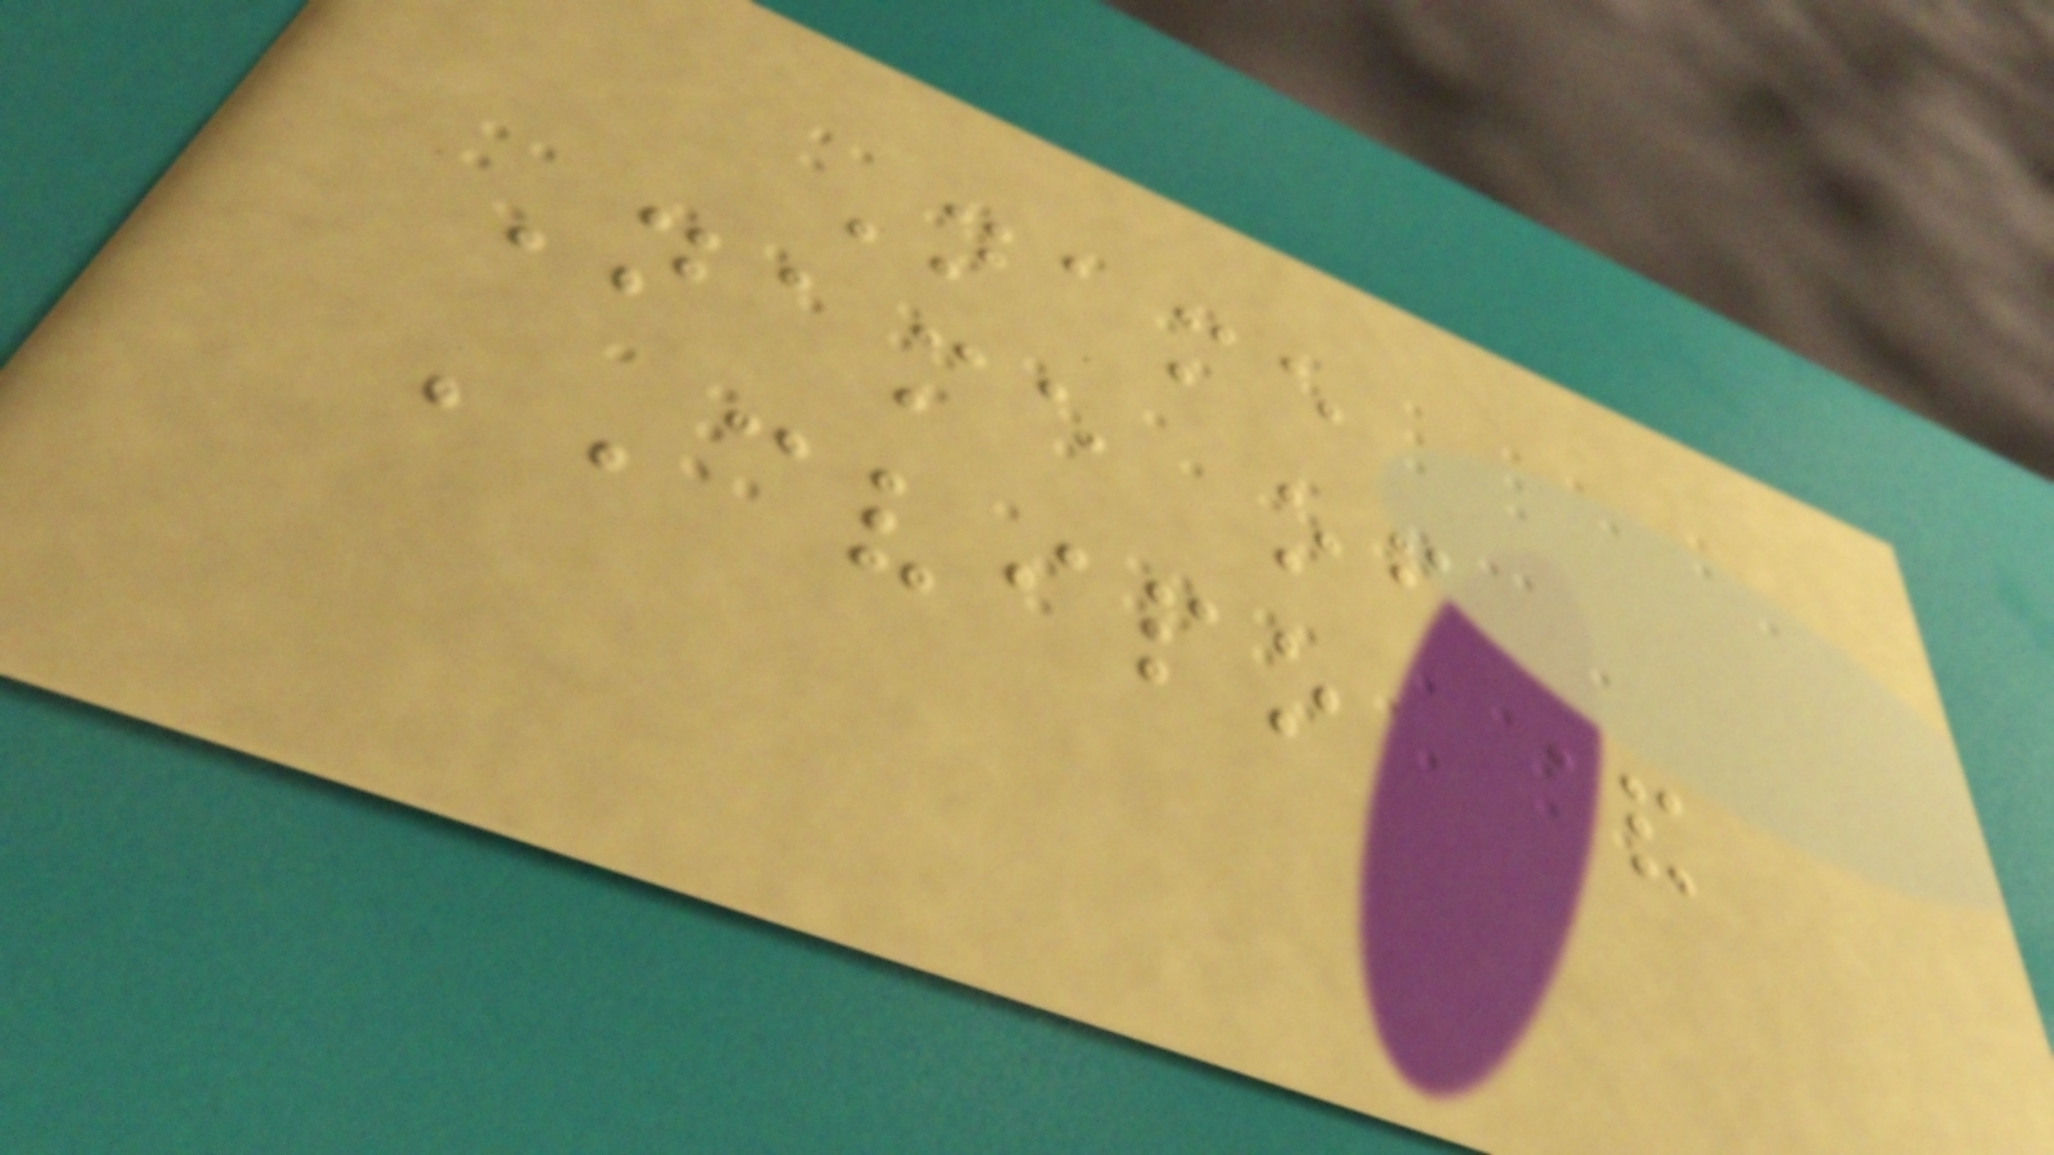Name
Name of
CVIPO &
